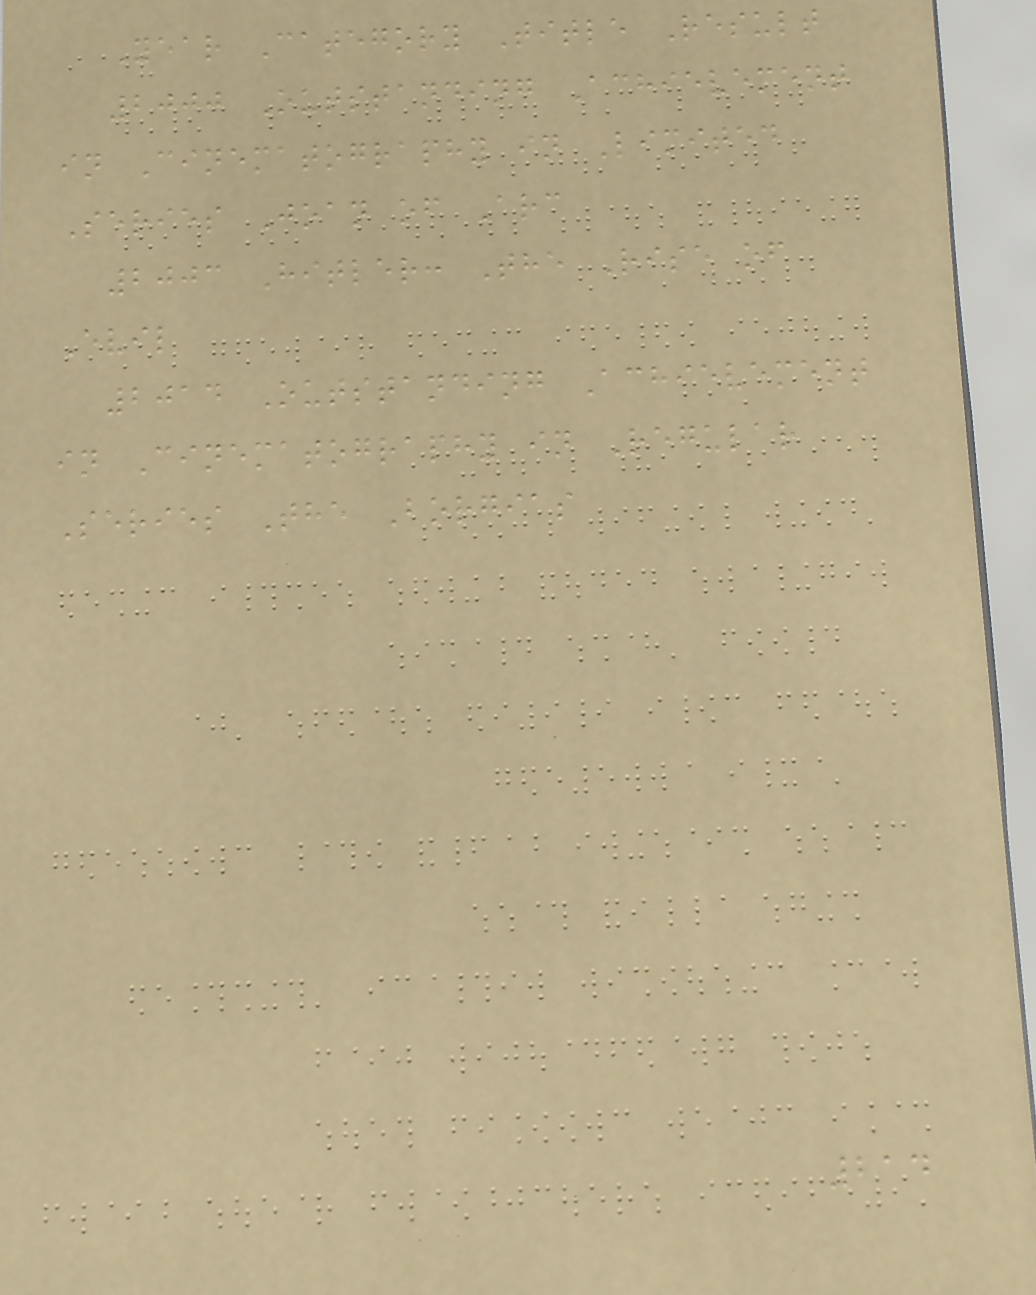Year Category Title Result
2000 Outstanding Achievement
in Cinematography in Limited
Series Joan of Arc
2003 Hitler: The Rise of
Evil
2014 Outstanding Achievement
in Cinematography in Regular
Series The Borgias
214
